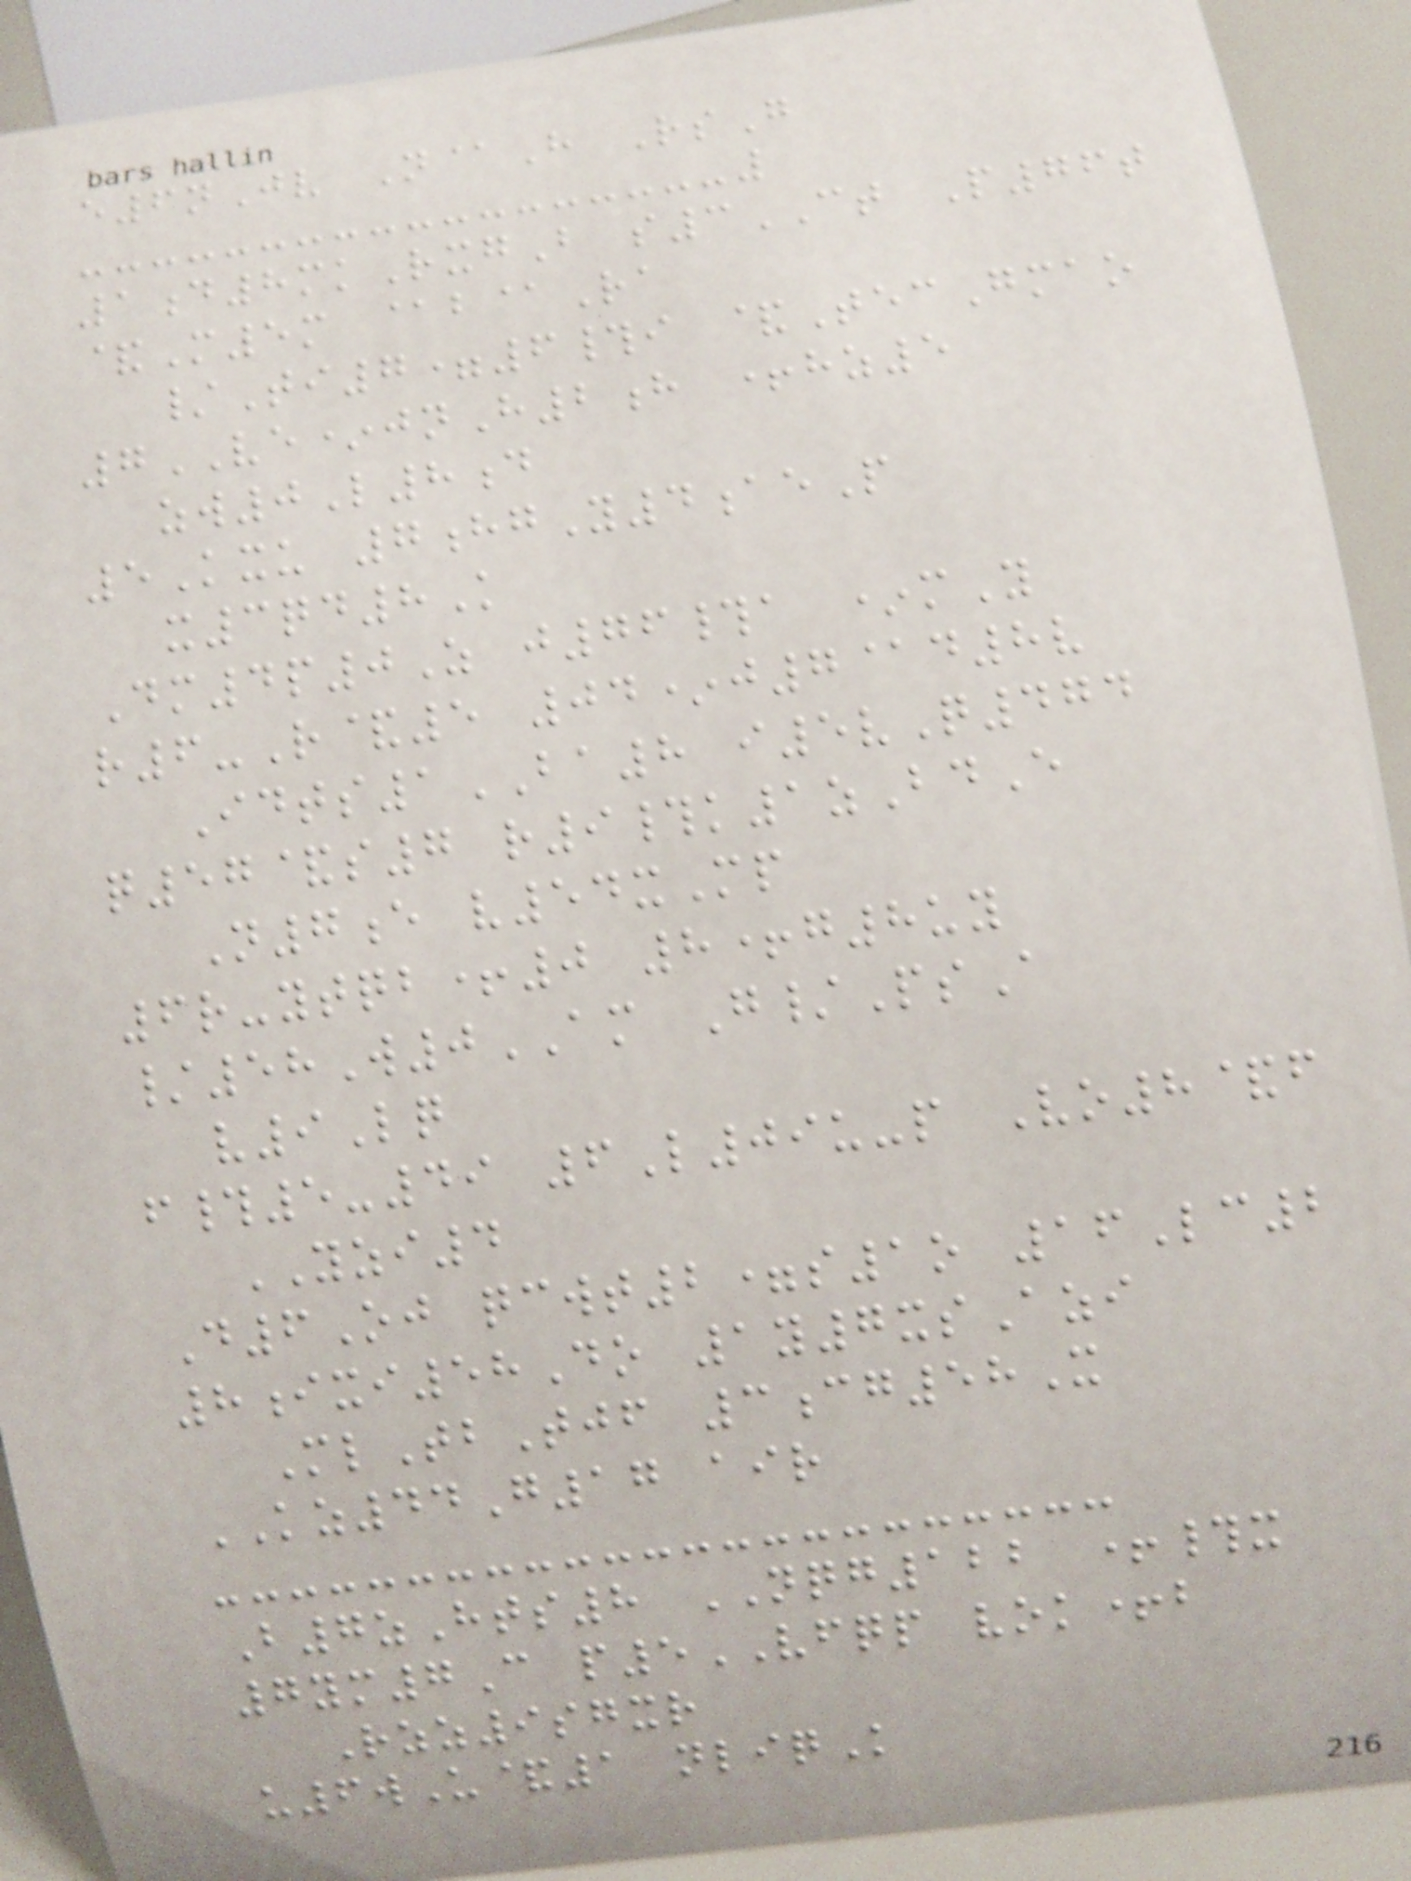e6nJv N@H RsG
1d8mkRxgB s3CT P76t
&M5m @b@Ra
/Ti7=6#i &TecGmao
7VE*jnH2h +hz5
zw0L8d
5Kxu 7hgY4aeP
x3qd8K
Dm4p0Z j76#a *mY
r6-R&5 04*j7@d8v
Idts1BA8 i5vQ474
q57&s7 r9#k1zBdE
N7e v54xMp
6r-ytqb+0 8+g8uy
/58W0AM G/PsA
v9Lq
f#5-49 6L09u-p Vo8&f
YZI4
D6Oj qcwt2=s1o 16Lc2
8ixi58Do 1y7xsAzi
MlTbTjf 3cg58X
KZ44G17 air
B7zHts8 NQG122 +#x
7ym7C p5VFQP vok+b
Rzz9sgxr
u6wU&1 nliqK
